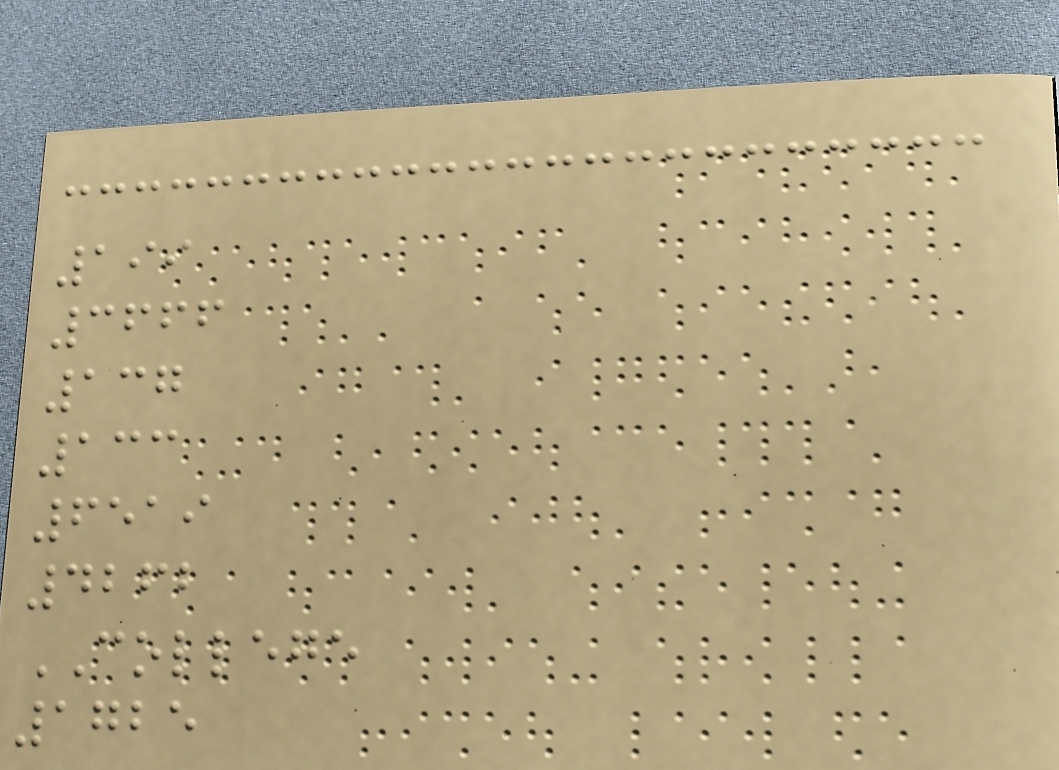199
3666
137
133
6519
4262
COLLEGE
1725
